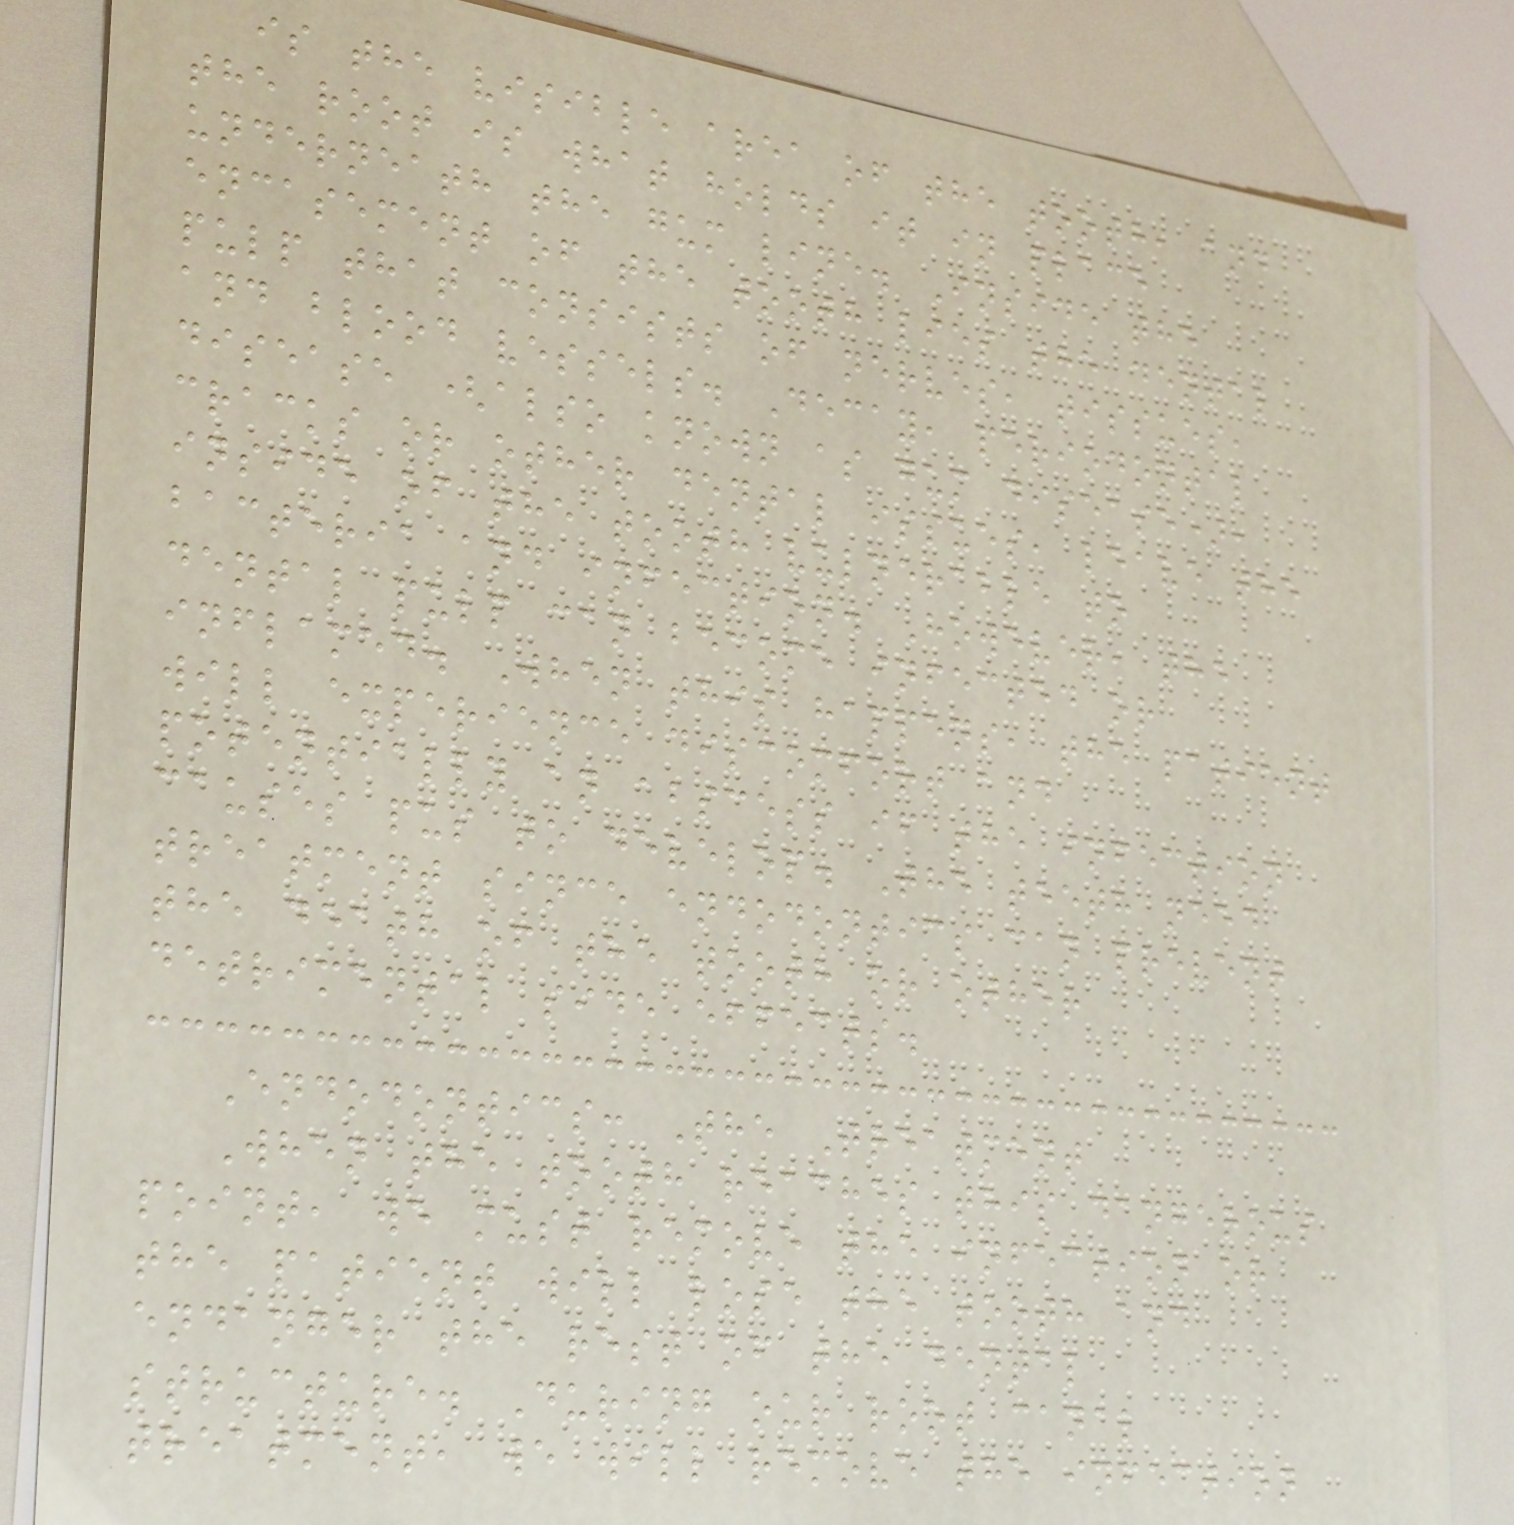is the visible area of the tooth, and
the root is what holds it in place
underneath the gum line. Inside the
encasement of the tooth lies the dental
pulp that consists of nerves, tissues,
and blood vessels. Decay, periodontal
disease (also known as gum disease),
cracks or other dental issues, leave the
inside of the tooth vulnerable to
bacteria and infection. However, the
dental pulp can become infected or
inflamed. When this happens, the patient
will experience discomfort and
potentially an abscess if the infection
causes pus to develop. The teeth need
treatment since endodontics can prevent
the death of the tooth or other
detrimental side effects.
Endodontics: The Treatment
When the tooth reaches this dangerous
point, we must remove the infection or
the patient will lose the tooth and
endanger the rest of the dental
structure. During our root canal
treatment, we will remove the infection
